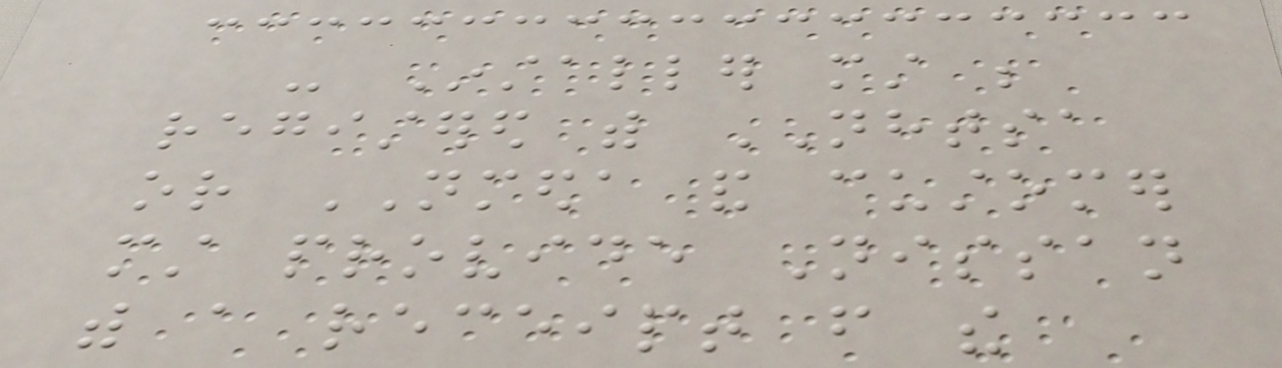- Installer must be
registered with NHTSA
or NMEDA and customer
must provide Nissan
with a receipt from the
